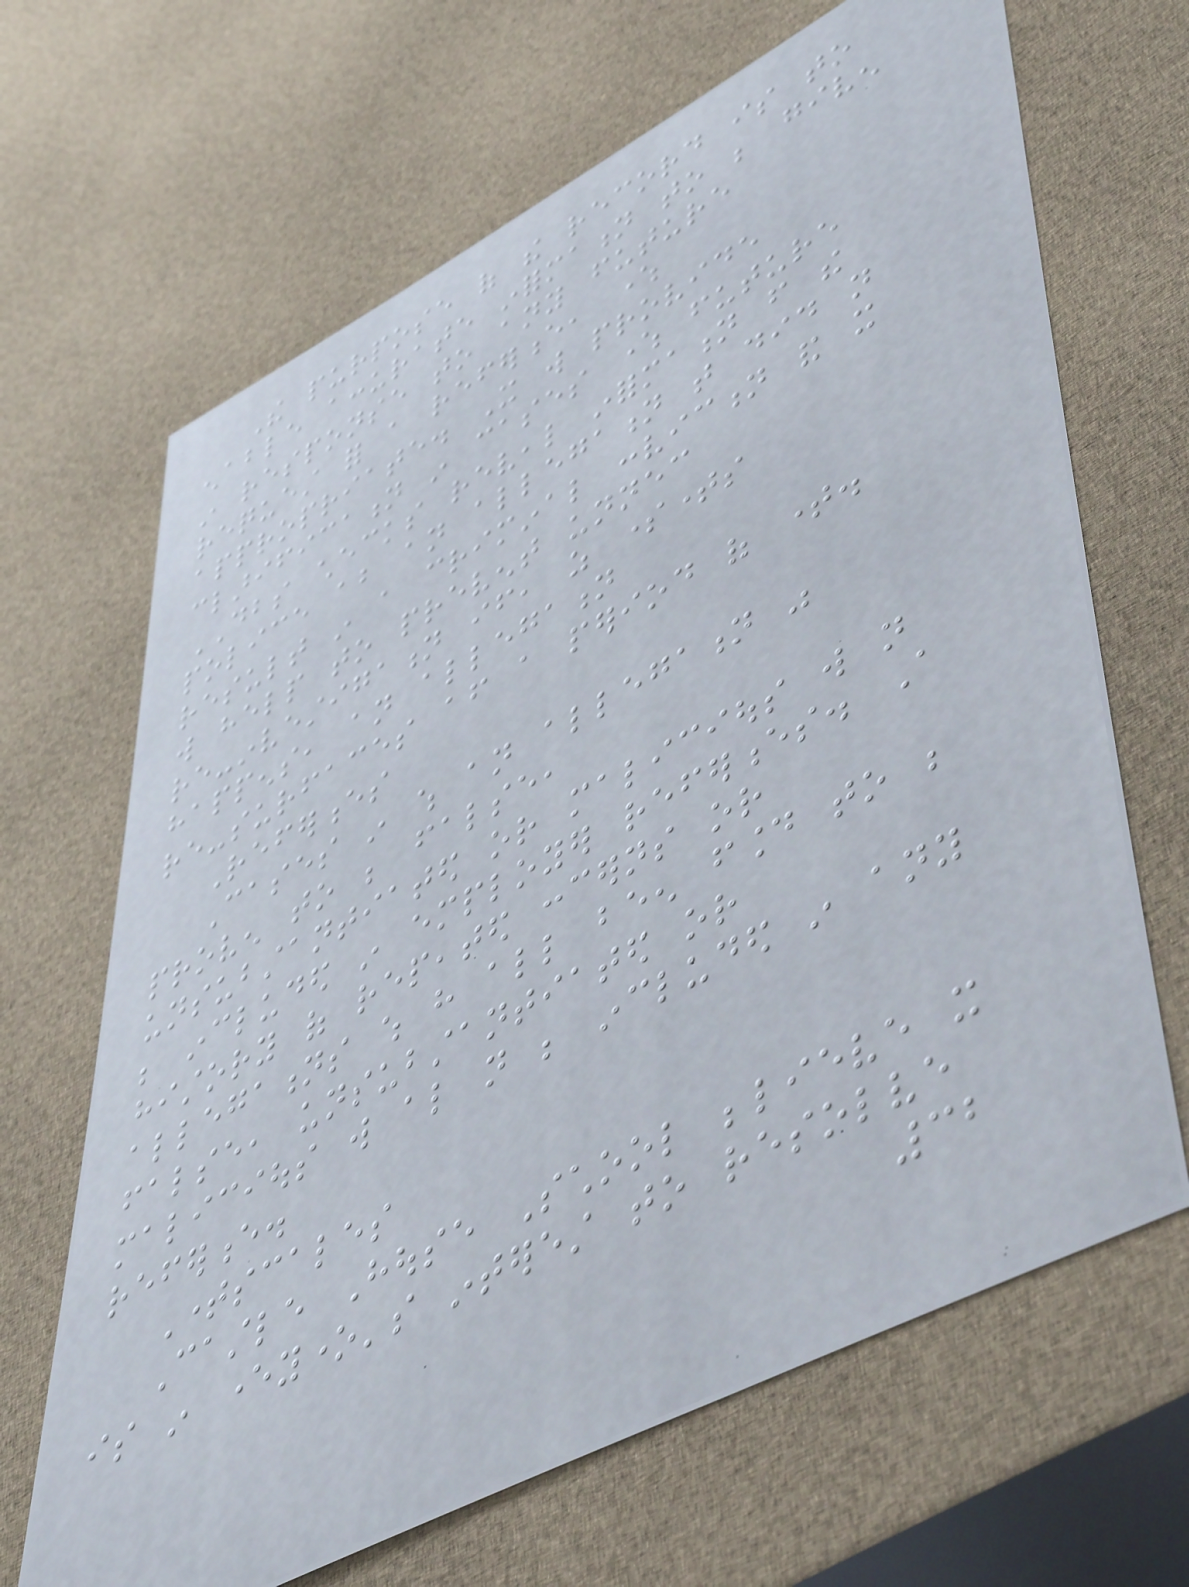The purpose of the record is to
enable accurate information to be given
in response to any future
request for a reference, where
appropriate. It will provide
clarification in cases where future
DBS checks reveal information from the
police about an allegation that did not
result in a criminal conviction and it
will help to prevent unnecessary
re-investigation if, as sometimes
happens, an allegation
re-surfaces after a period of time.
References
Cases in which an allegation was
proven to be false,
unsubstantiated or malicious will not
be included in employer references. A
history of repeated concerns or
allegations which have all been found to be
false, unsubstantiated or
malicious will also not be included in any
reference.
Timescales
Castle House School believe it
is in everyone's interest to resolve
32
